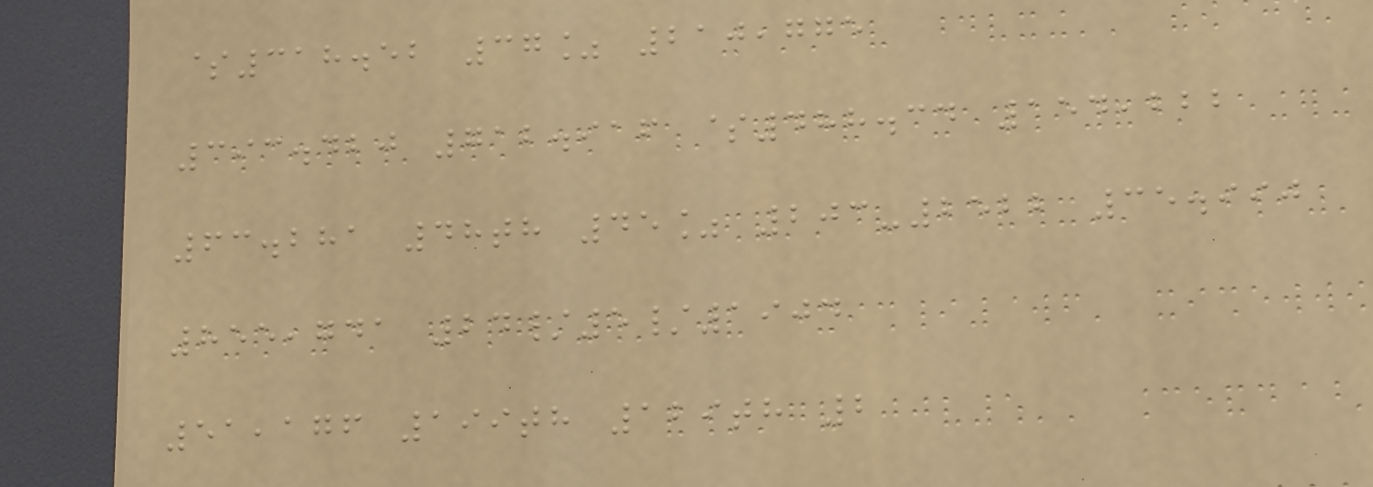$318.52 37% 210,775
393.420 712.916 $488.34 154,222
63.281 48th 45% 203-2522 35.990
855,741 24/5/1904
51,176 199th 129th 2
